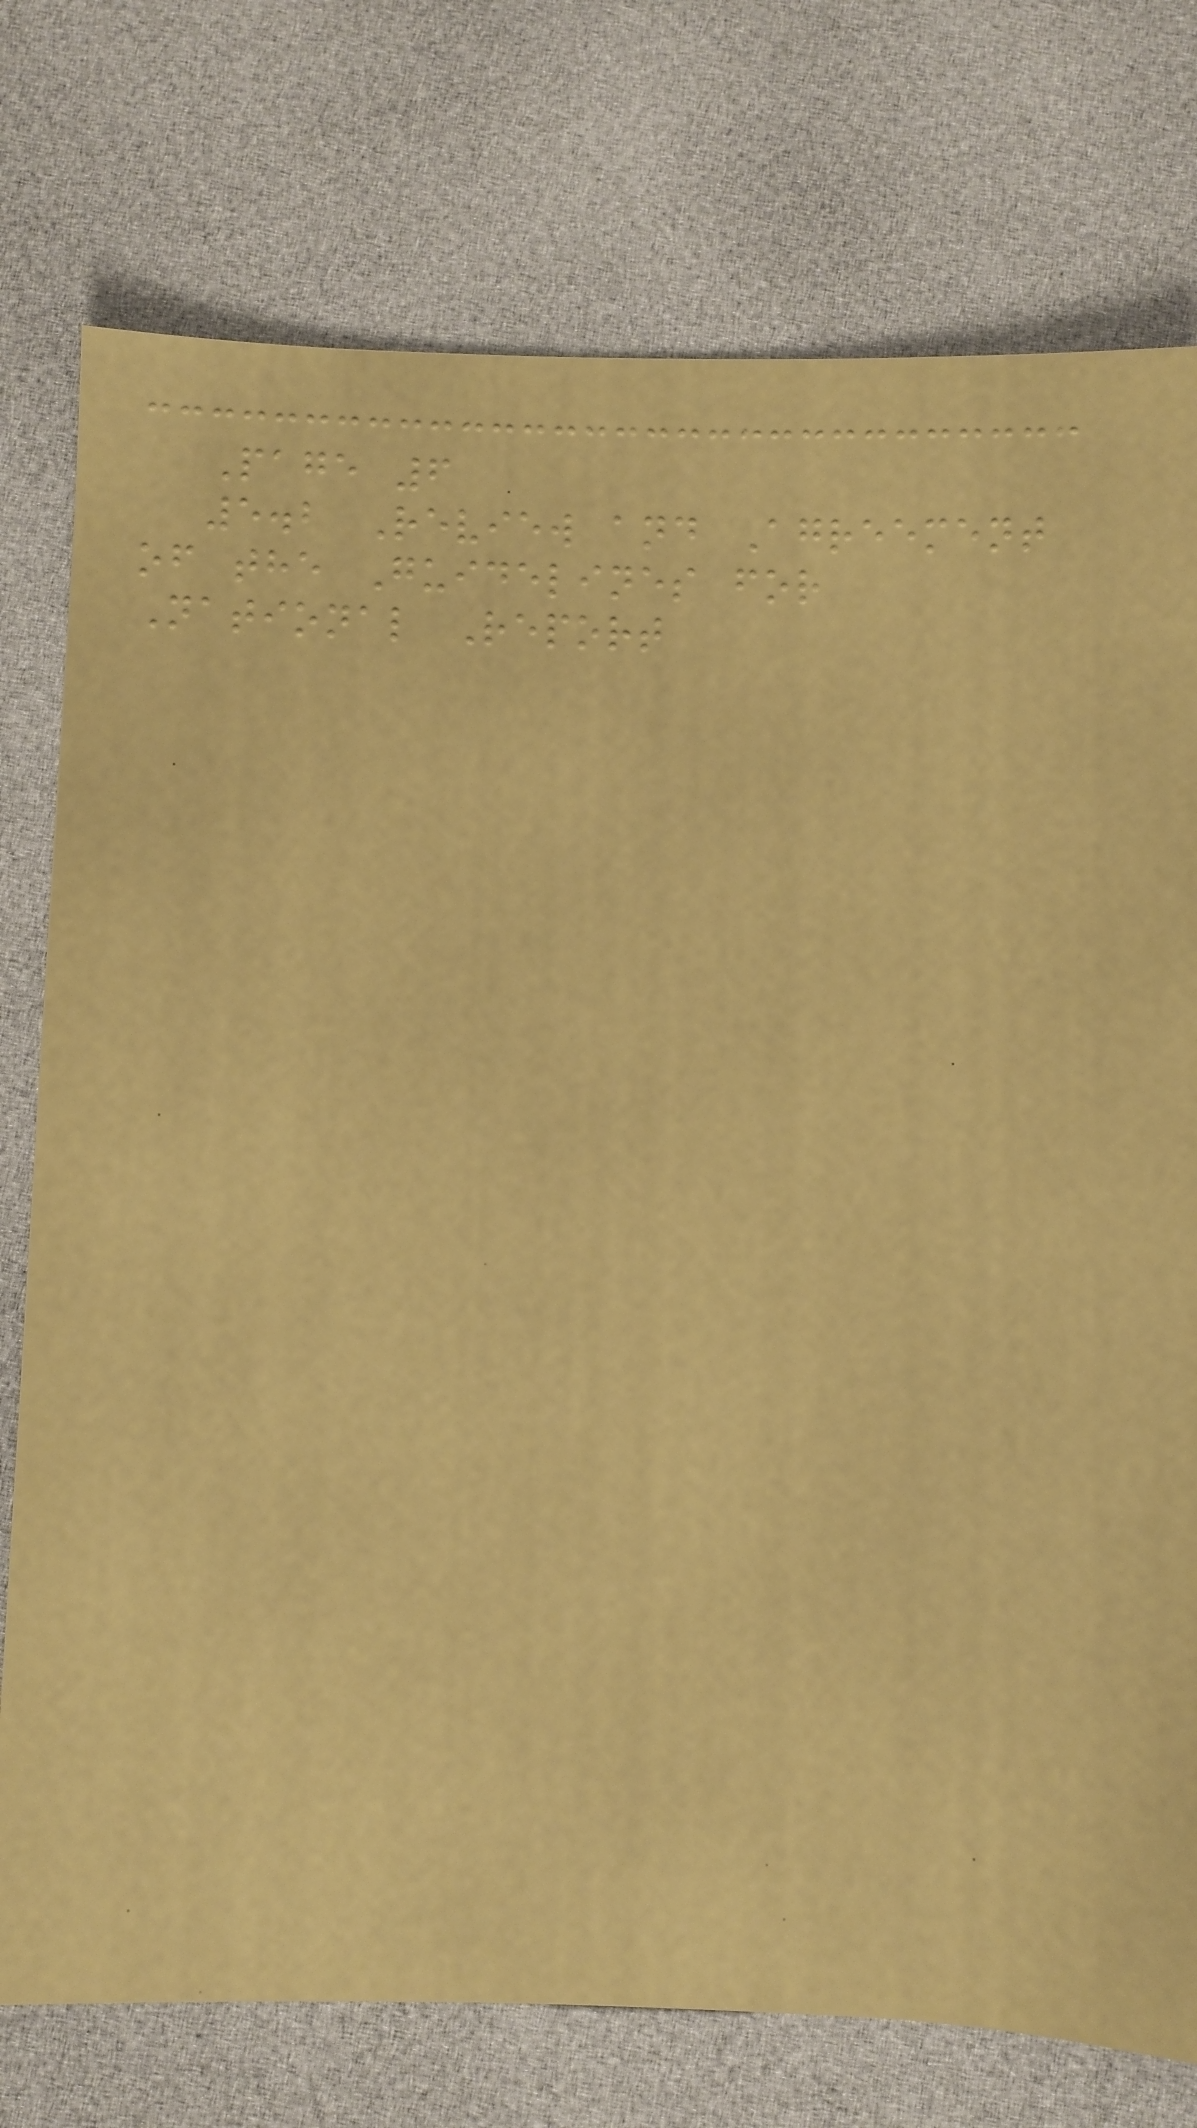Page 6
5.2 Review and Agreement
of the Guidelines for
National Report
